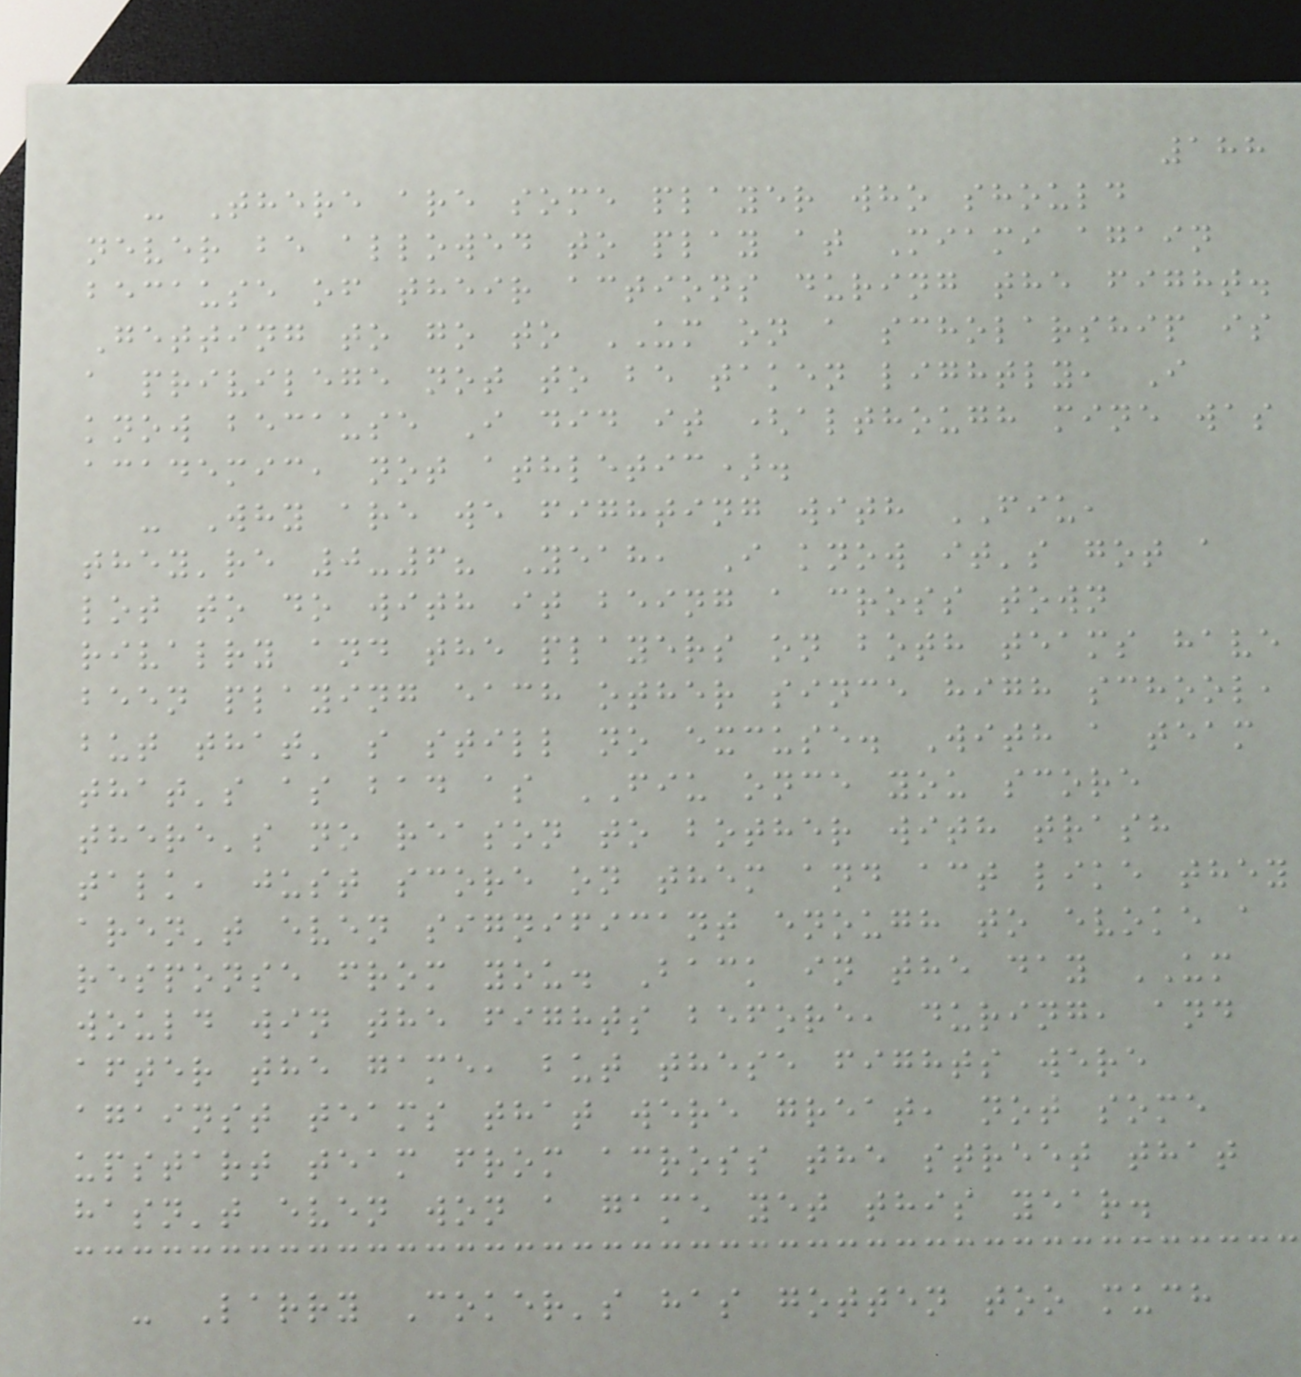188
- There are some player who should
never be allowed to play at Miami again
because of their actions during the fight.
Getting to go to UM on a scholarship is
a privilege not to be taken lightly, I
know because I did it (although mine was
academic, not athletic).
- Why are we fighting with FIU,
they're 0-6? Yeah, I know it's got a
lot to do with it being a cross town
rivalry and the players on both teams have
been playing each other since high school,
but that' s still no excuse. With a team
that's as bad as FIU once you score
there's no reason to bother with trash
talk, just score on them and act like they
aren't even significant enough to evoke a
response from you. Back in the day UM
would win the fights before, during, and
after the game, but these fights were
against teams that were great, not some
upstart team from across the street that
hasn't even won a game yet this year.
- Larry Coker's has gotten too much
